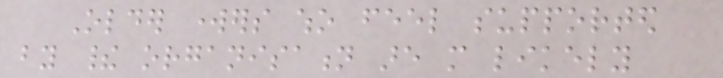Older workers who feel supported
by their organisation are more likely
